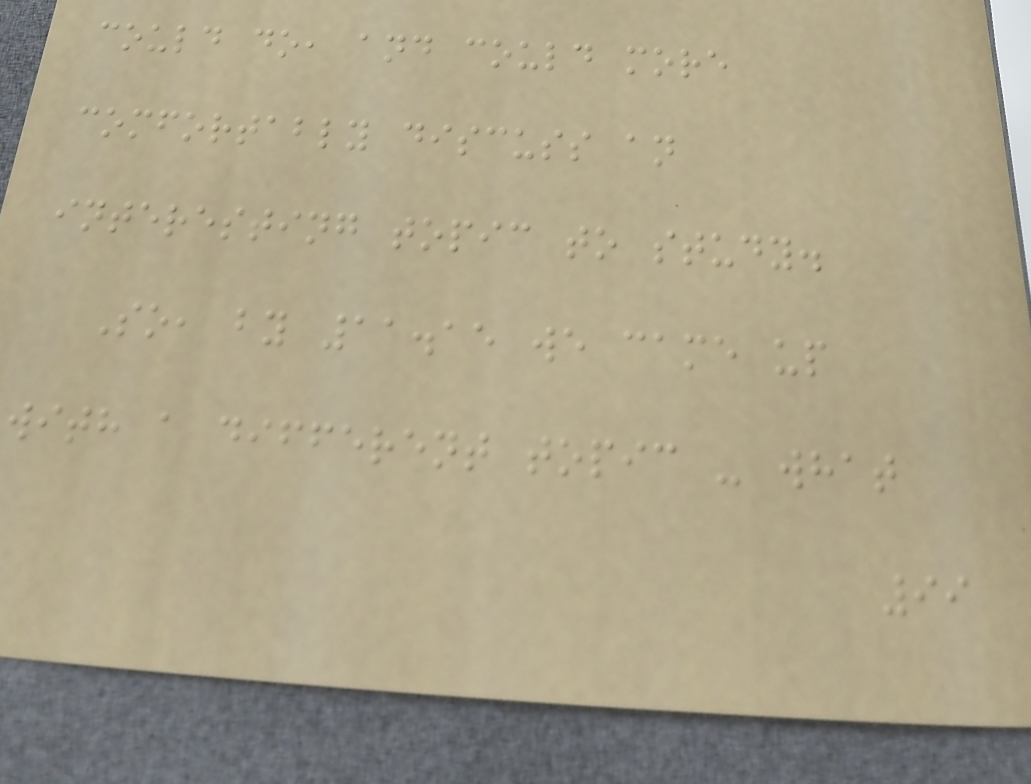could do, and could more
comfortably discuss an
interesting topic to study.
So, by 11.15 we came up
with a different topic - what
99
